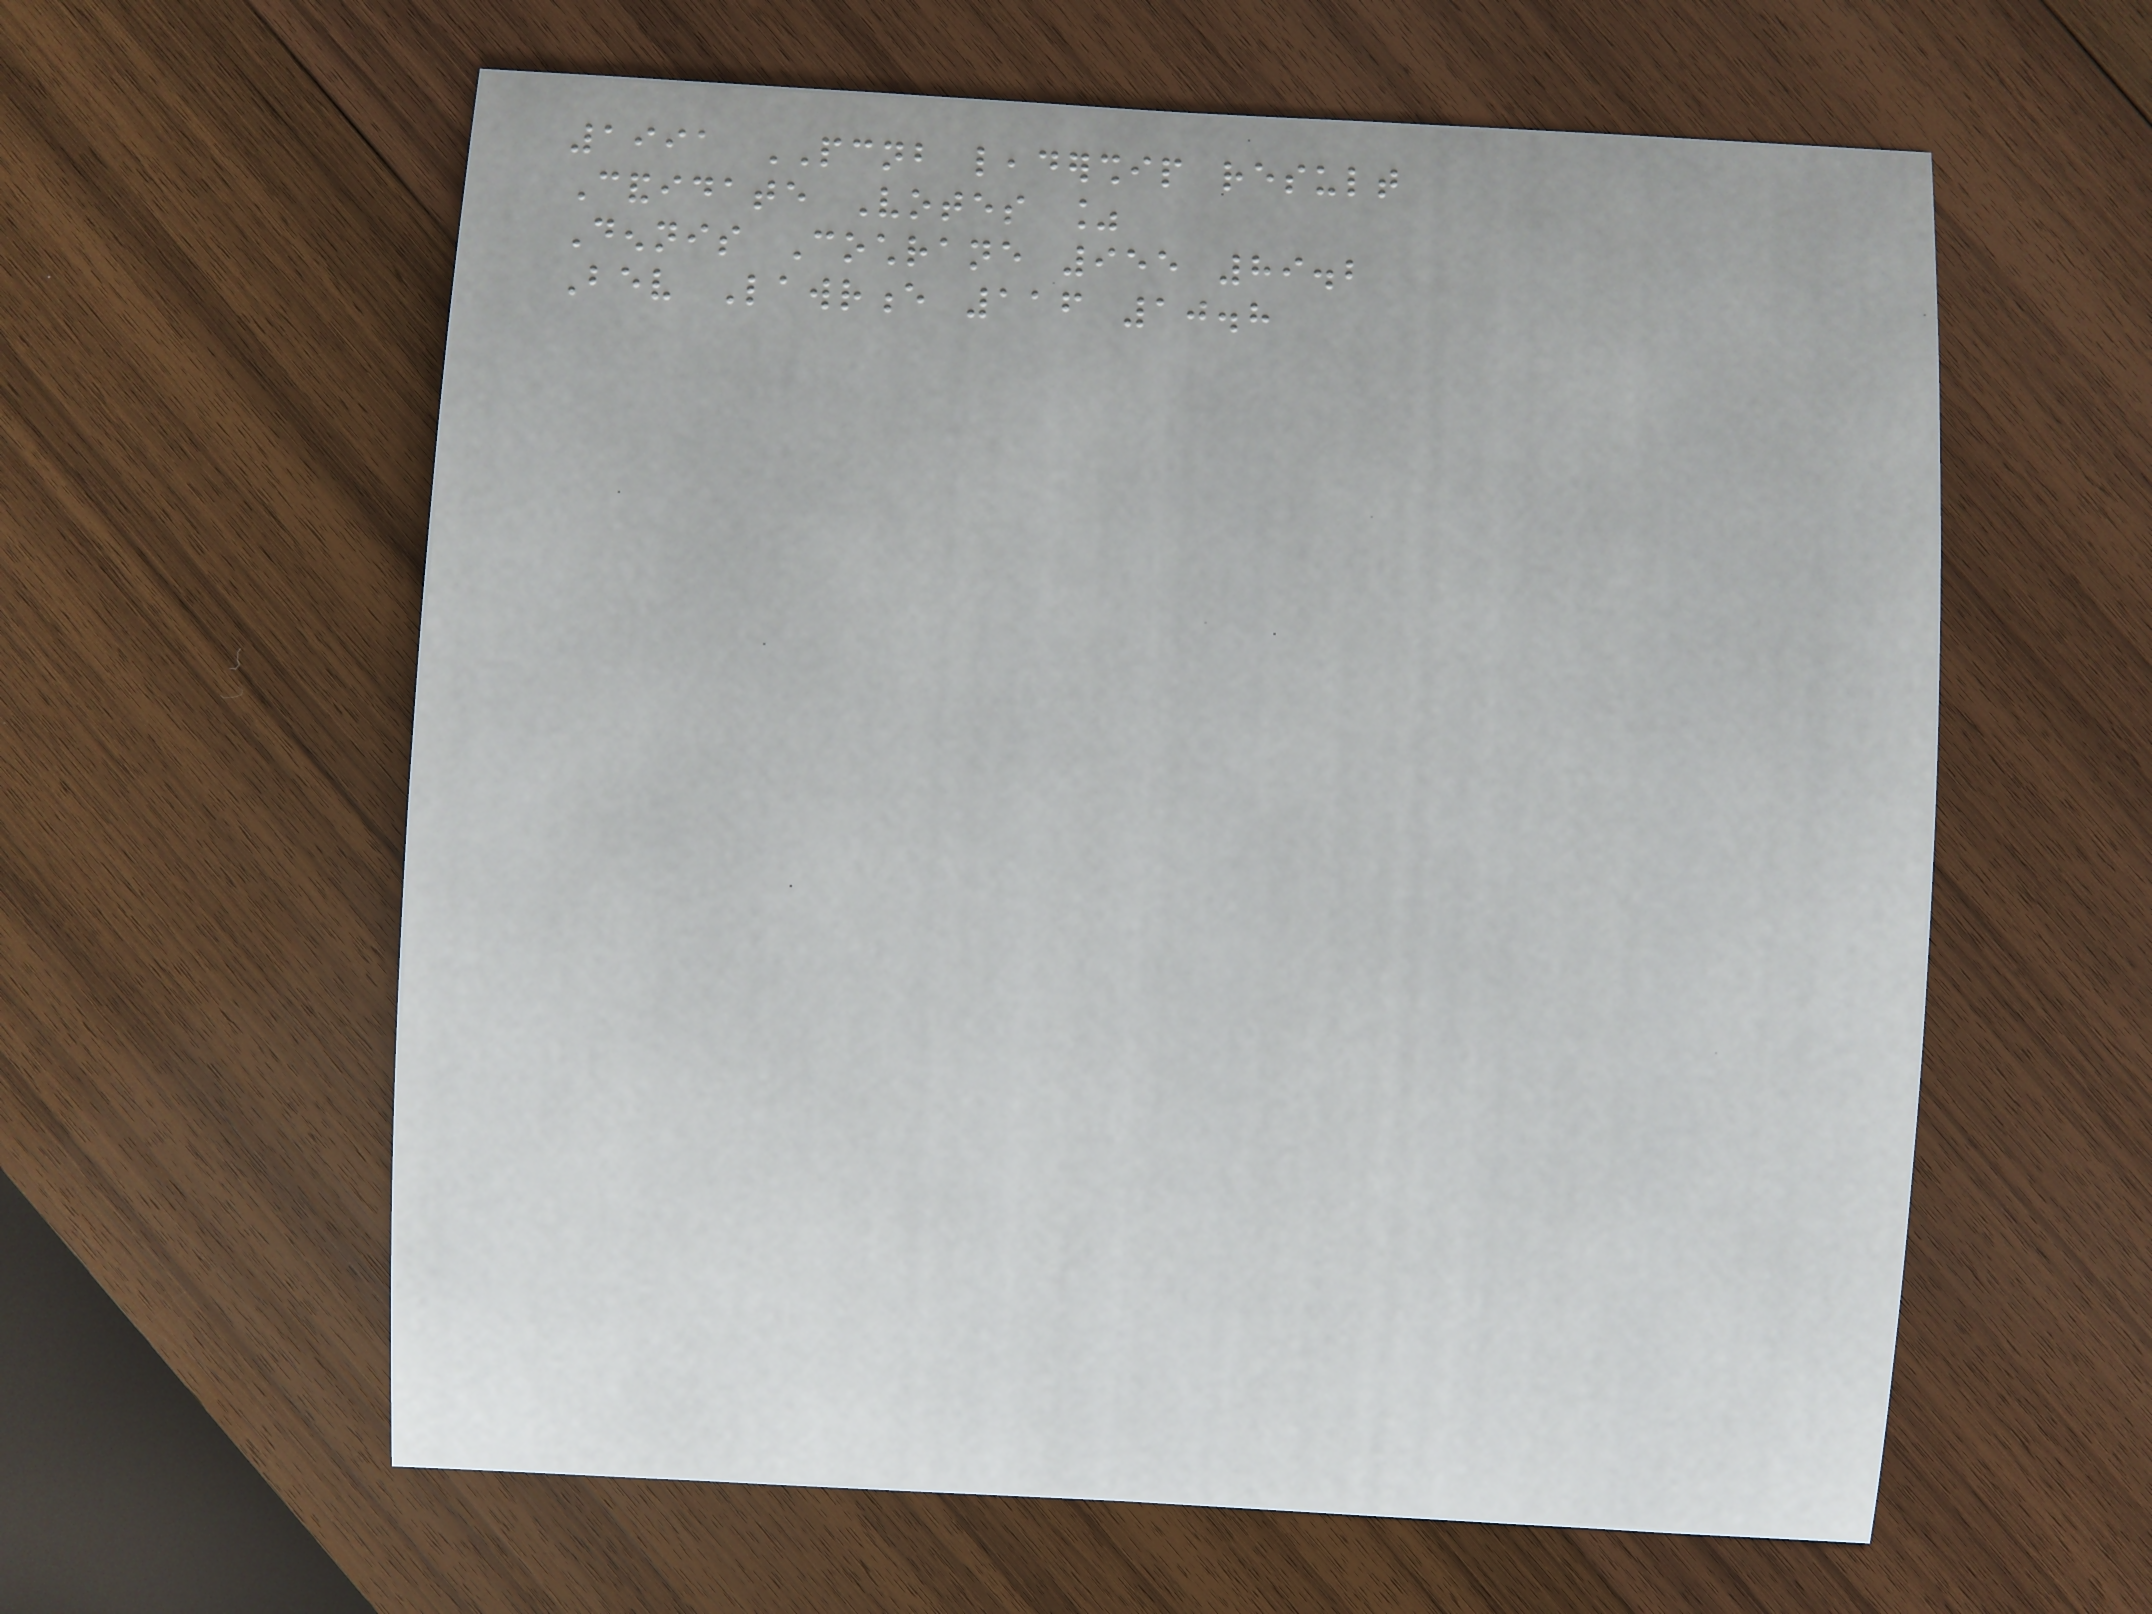1991 PCNB leadership result
Candidate Votes %
Dennis Cochrane 955 89.2
Bev Lawrence 116 10.8
